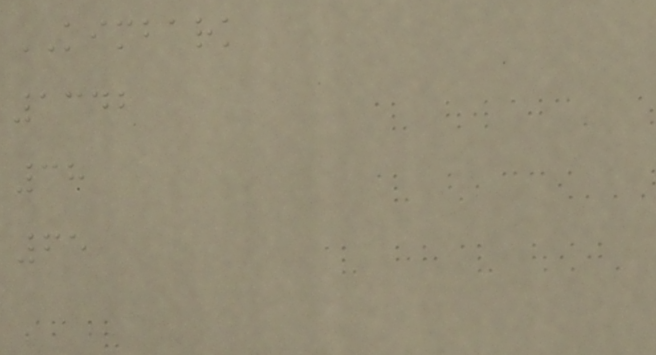KIMBARK
1342
38
65
